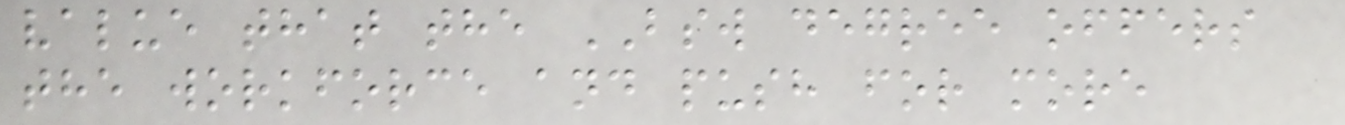value that the BSW degree offers
the workforce and push for more
